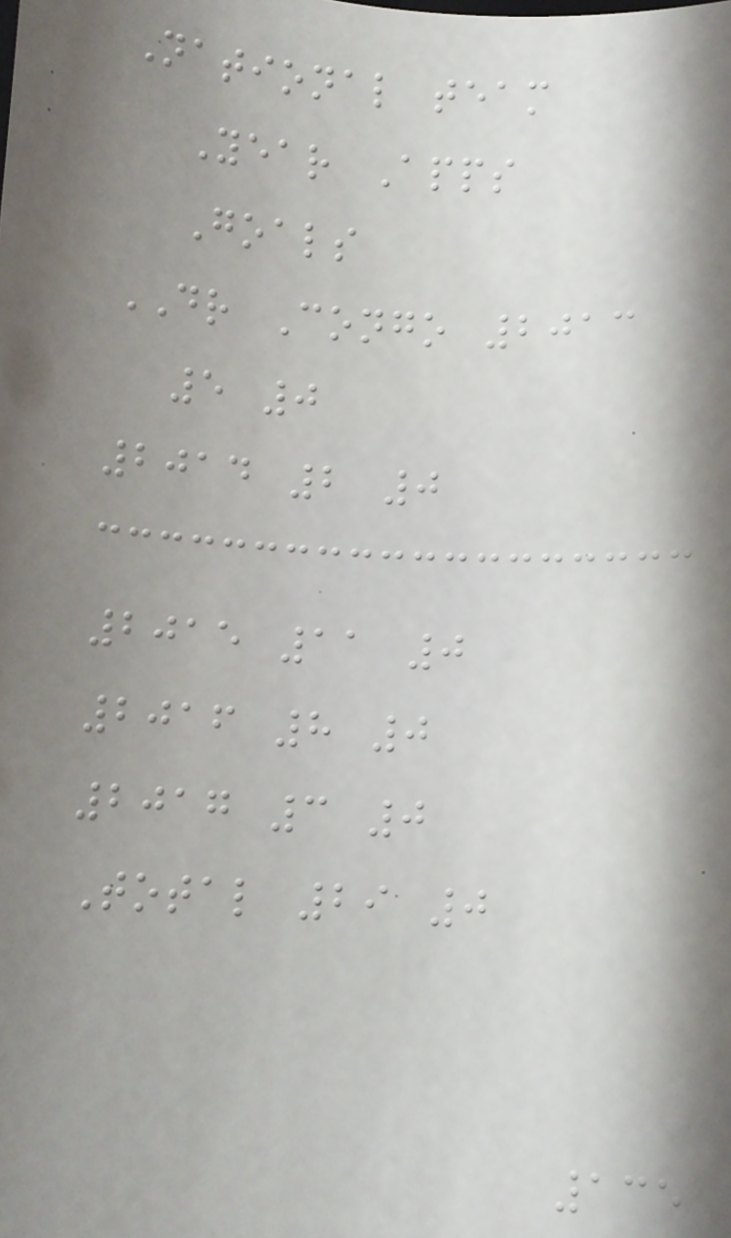National team
Year Apps
Goals
DR Congo 2013
5 0
2014 2 0
2015 11 0
2016 8 0
2017 3 0
Total 29 0
135
